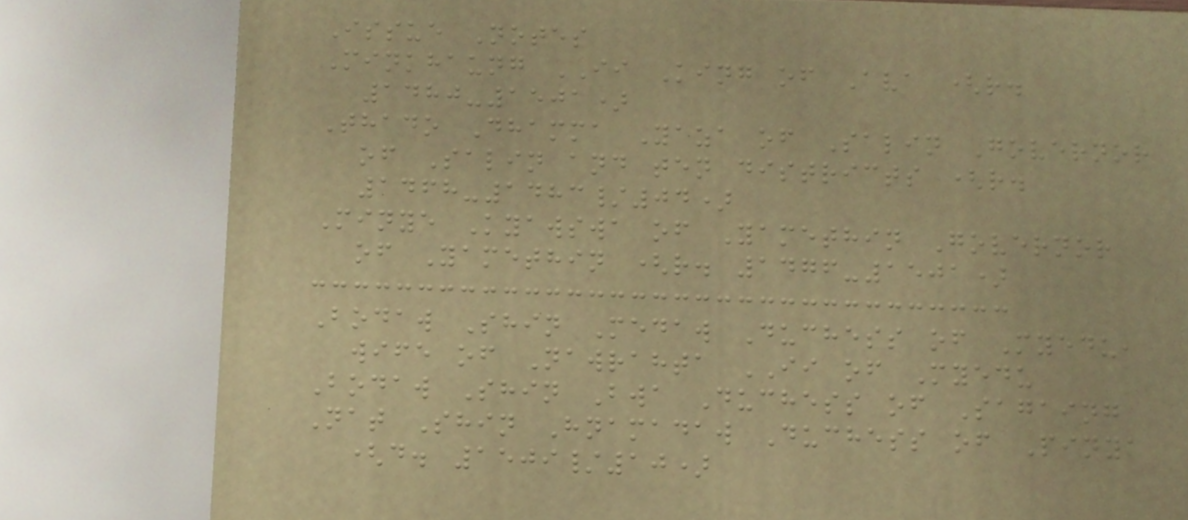Issue Notes
Minkhaung II King of Ava (r.
1480-1501)
Thado Dhamma Yaza of Salin Governor
of Salin and ten districts (r.
1468-1483/04)
Minye Kyawswa of Yamethin Governor
of Yamethin (r. 1476-1501)
Bodaw Shin Medaw Duchess of Myedu,
wife of Nawrahta II of Myedu
Bodaw Shin Bwa Duchess of Sagaing
Nat Shin Hnamadaw Duchess of Pinya
(d. 1509/10)
